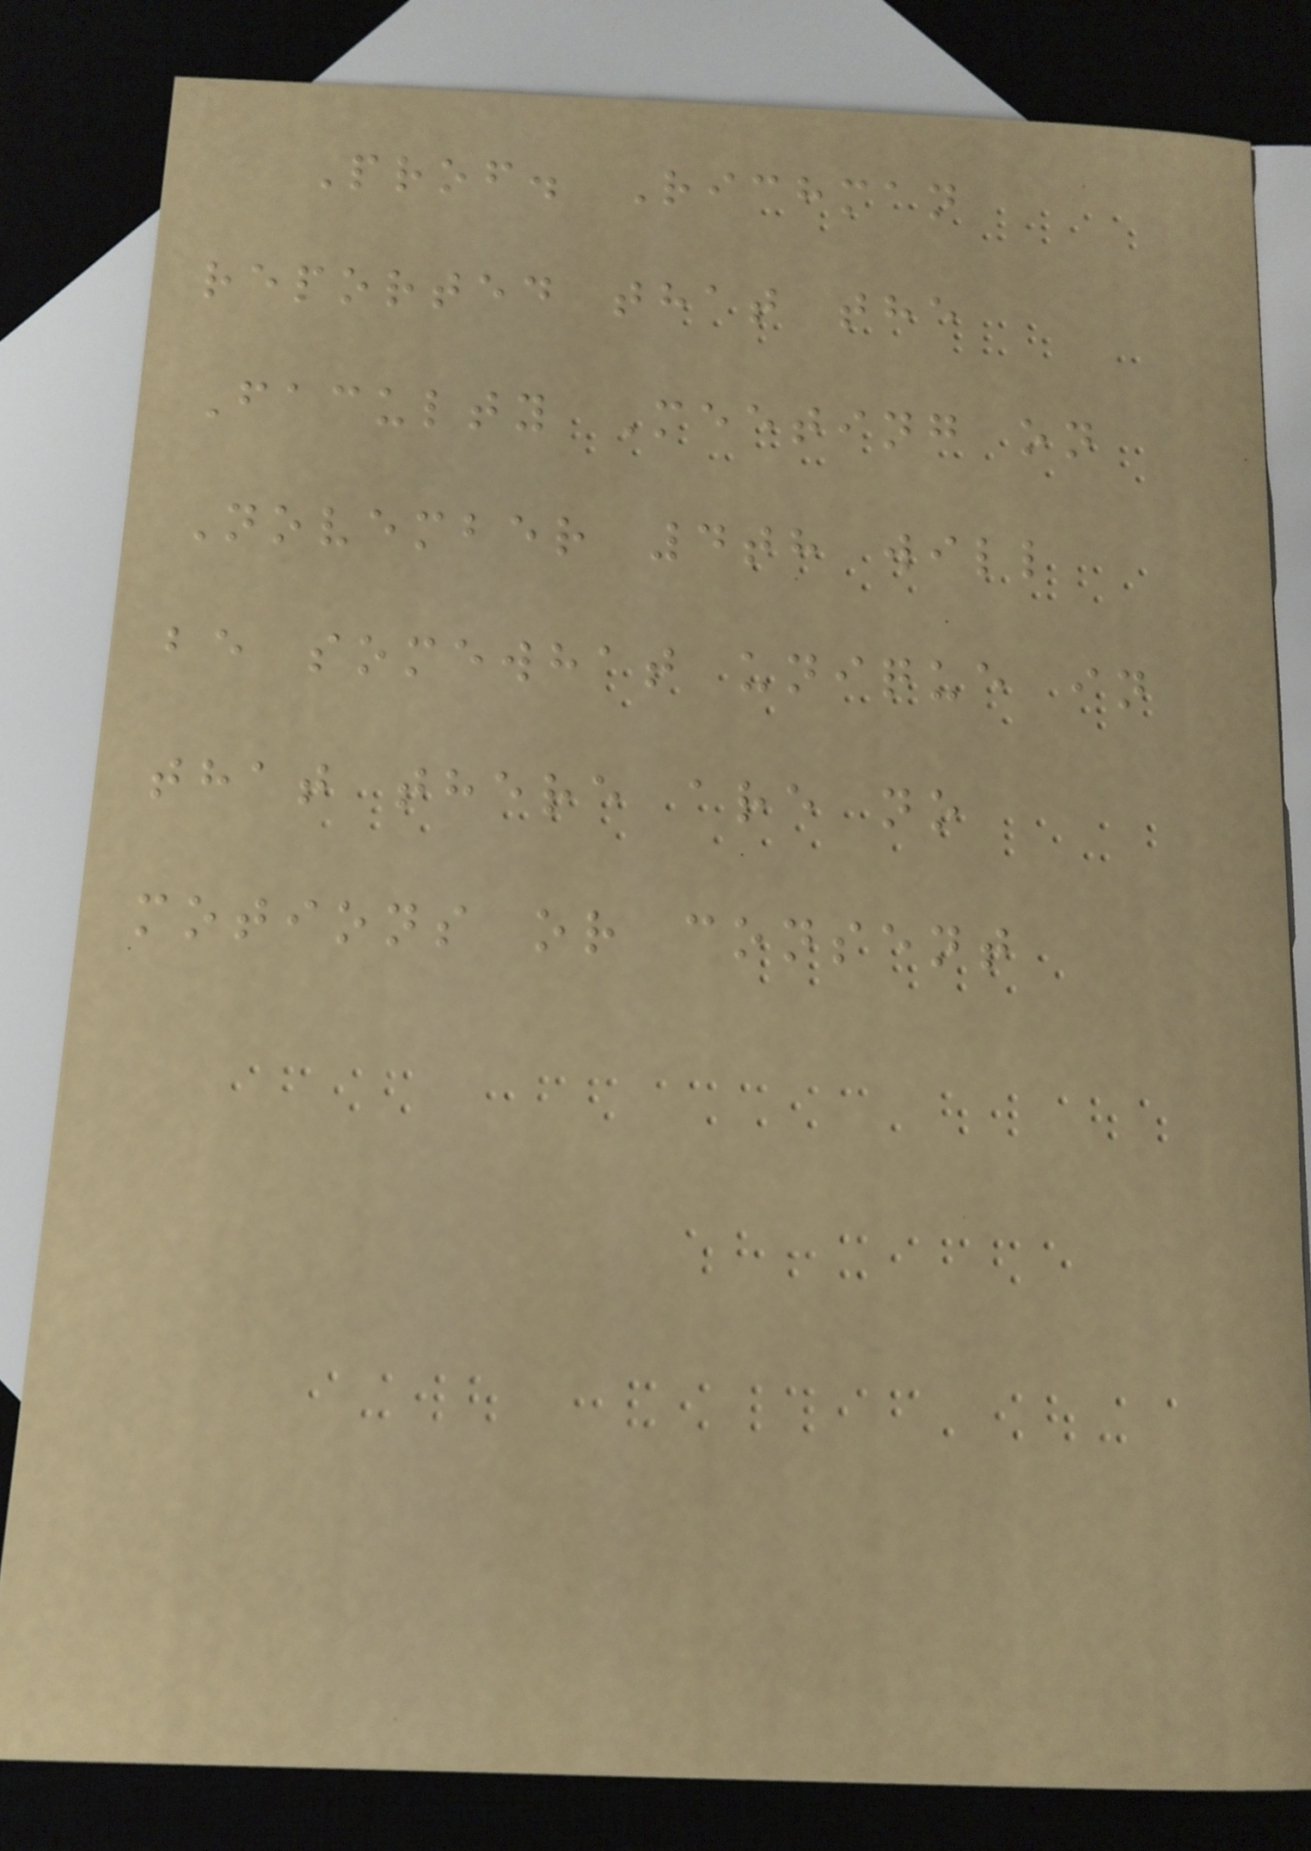Prof. Richman
reported that the
Faculty Meeting on
November 4th will
be somewhat unique in
that there are no
motions or consent
